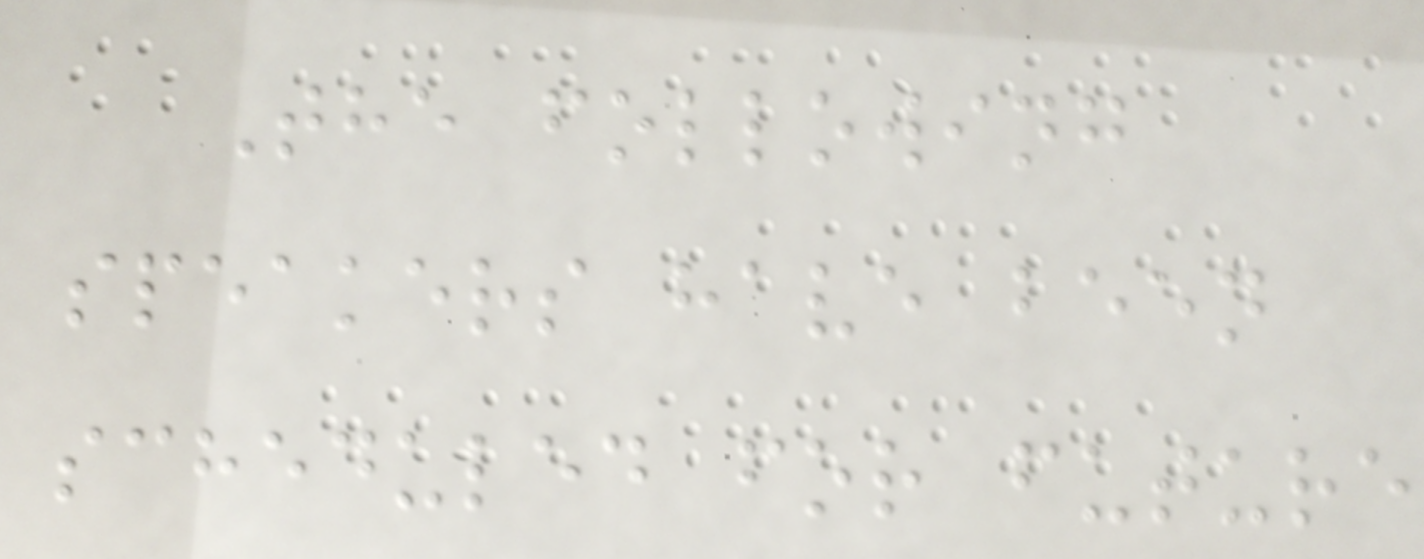The following
speakers have been
scheduled for future
